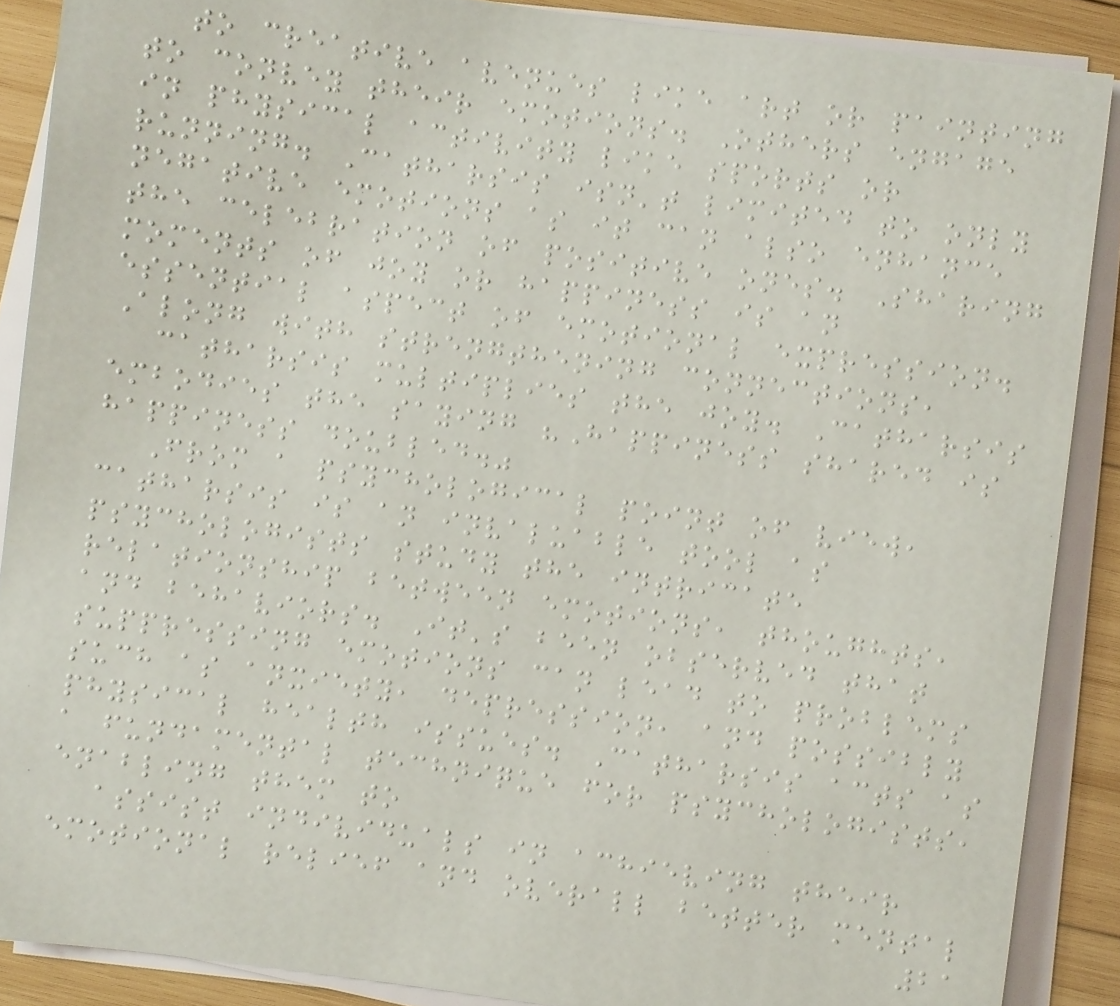to creative avenues like art or painting
to convey their emotions. Others engage
in physical activity like sports or
running. Catharsis isn't limited to only
negative emotions as it can also enhance
the celebration of positive ones. Sharing
moments of joy or happiness is an
essential aspect of emotional expression.
Along with strengthening connections,
catharsis multiplies the joy. Catharsis
embodies the saying "Happiness shared is
happiness doubled."
From a psychological point of view,
catharsis is an invaluable tool as
psychologists study the intricate
relationship between emotions, thoughts,
and behaviors. It's been observed that
suppressing emotions can lead to problems
such as anxiety, depression, and possibly
physical health issues. Catharsis acts as
a fundamental technique for psychologists,
enabling them to
assist individuals in achieving their
emotional relief and overall better mental
21
